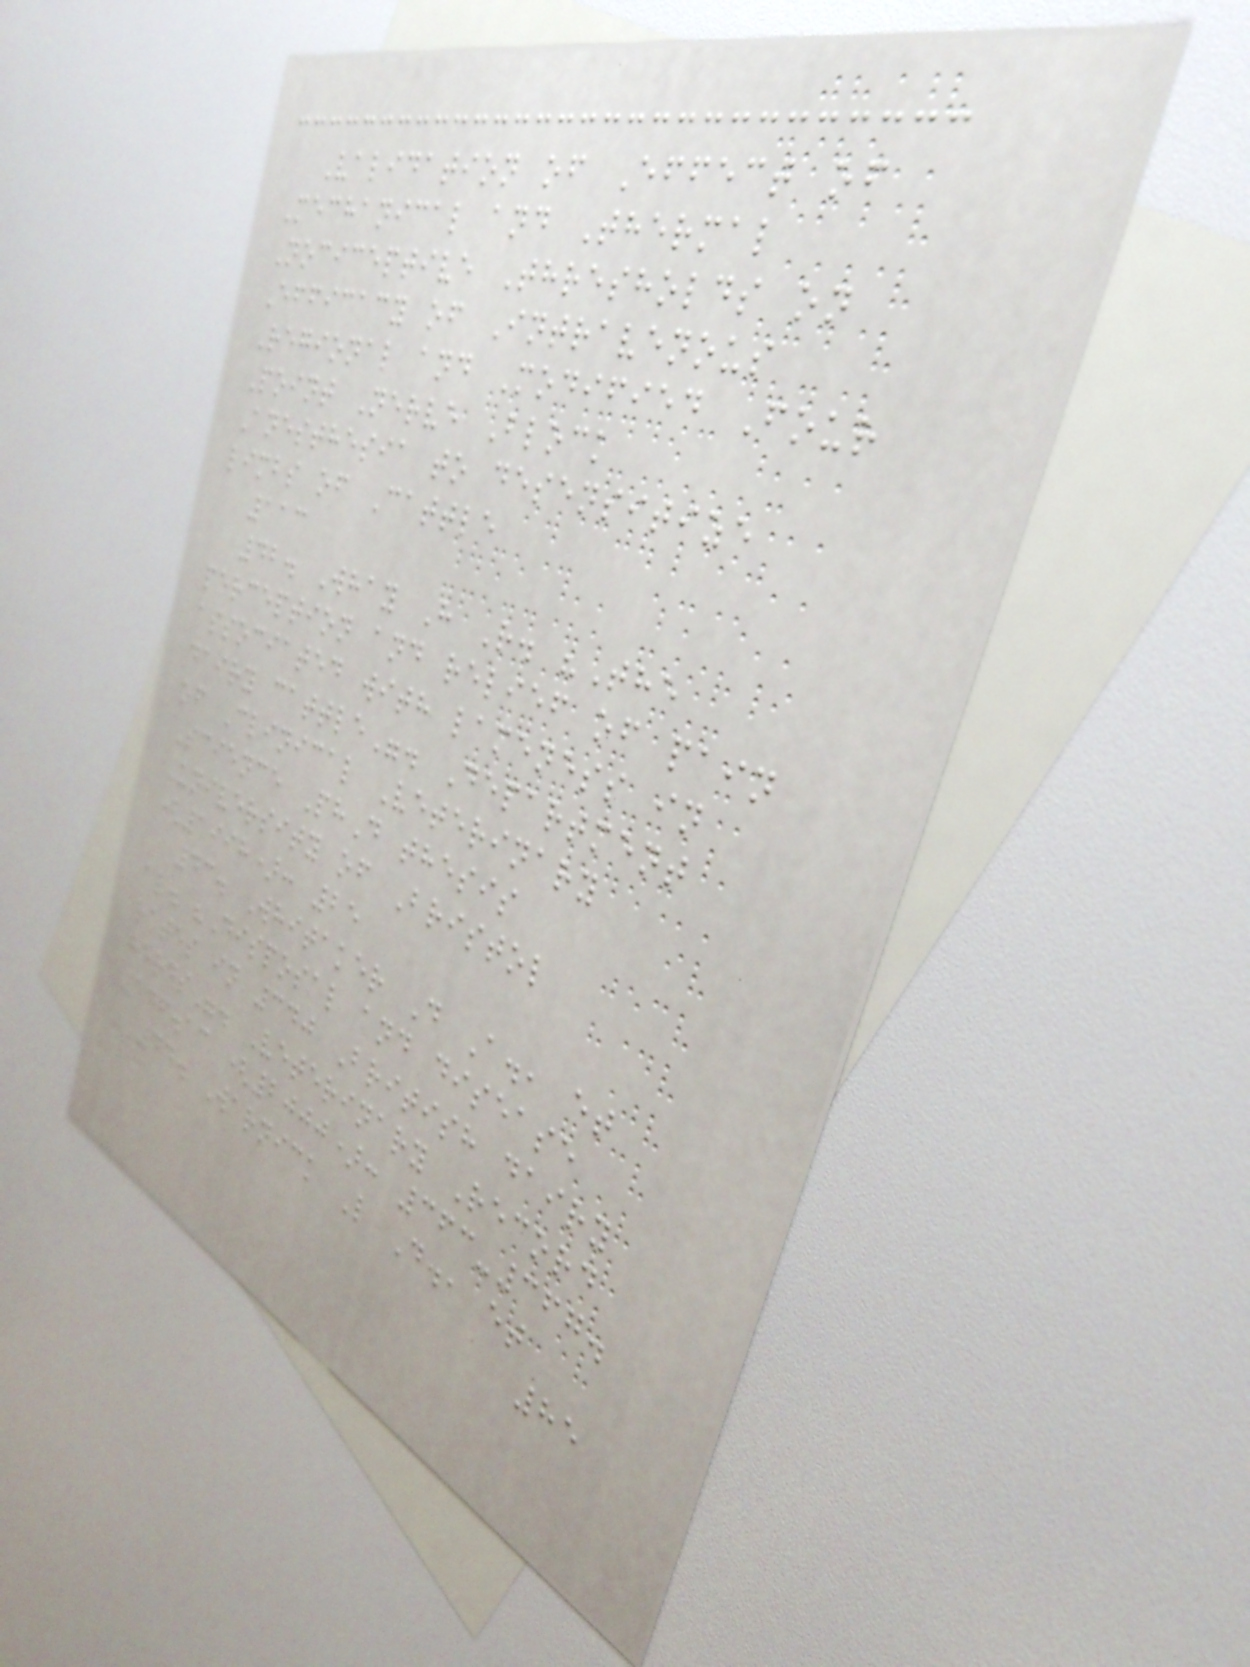Validation of Effect of
Mechanical and Thermal
Nociceptive Thresholds on
Efficacy of Intravenous
Regional and Modified Four
Point Nerve Block
Anesthesia to desensitize
limbs of Cattle
113
42. Whay H R. "The
perception and relief of pain
associated with lameness in
dairy cattle". Department
of Clinical Veterinary
Science PhD thesis
University of Bristol
(1998): 25
43. Whitaker D A., et
al. "Disposal and disease
rates in 340 British dairy
herds". Veterinary Record
146.13 (2000): 363-367.
44. Warnick L D., et
85
